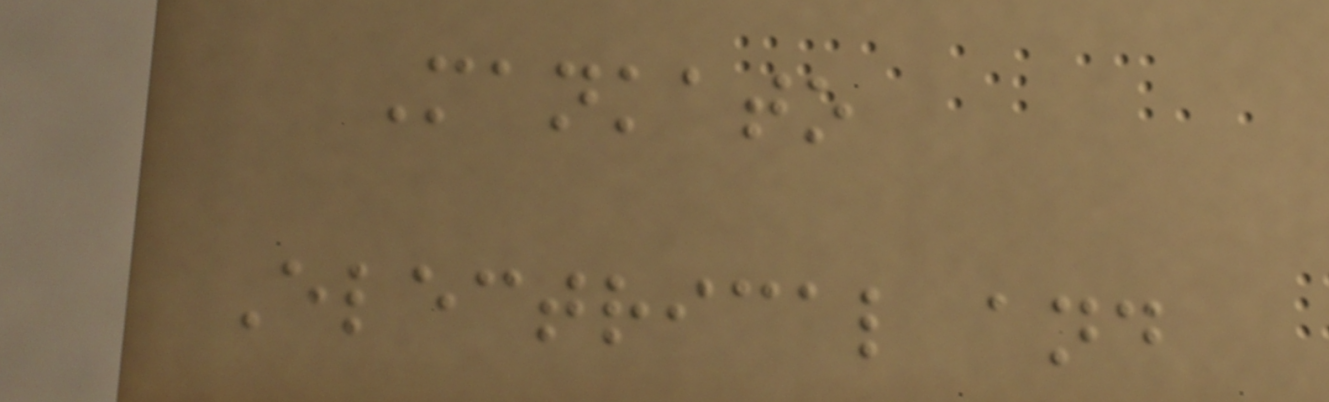Mankato
Electrical and
